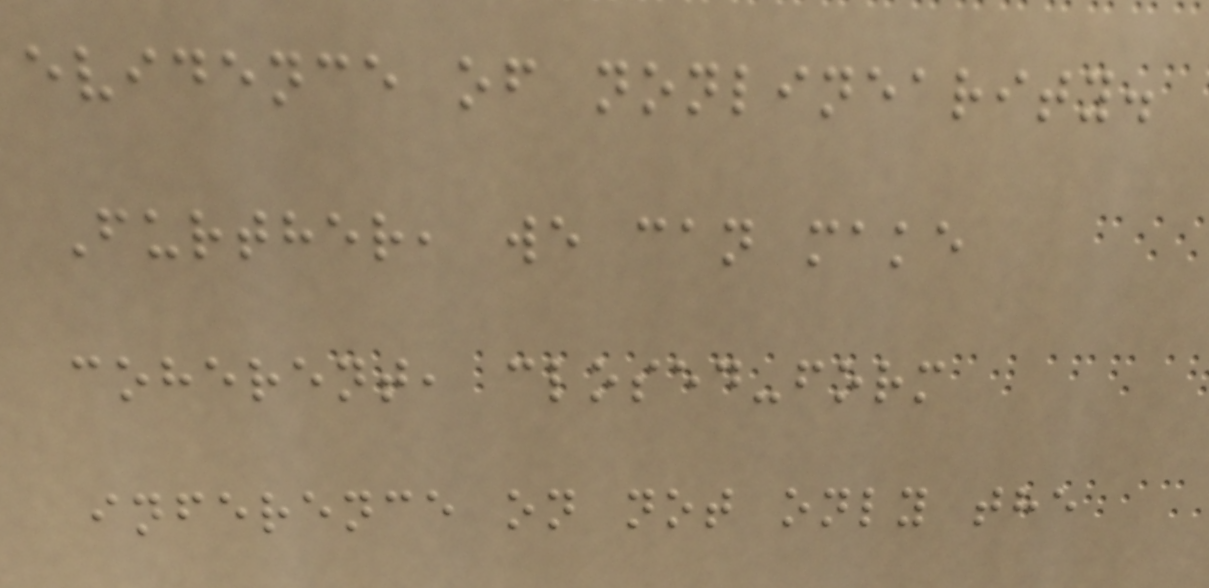evidence of nonlinearity.
Further, we can make
coherent, closed-form
inference on not only the
